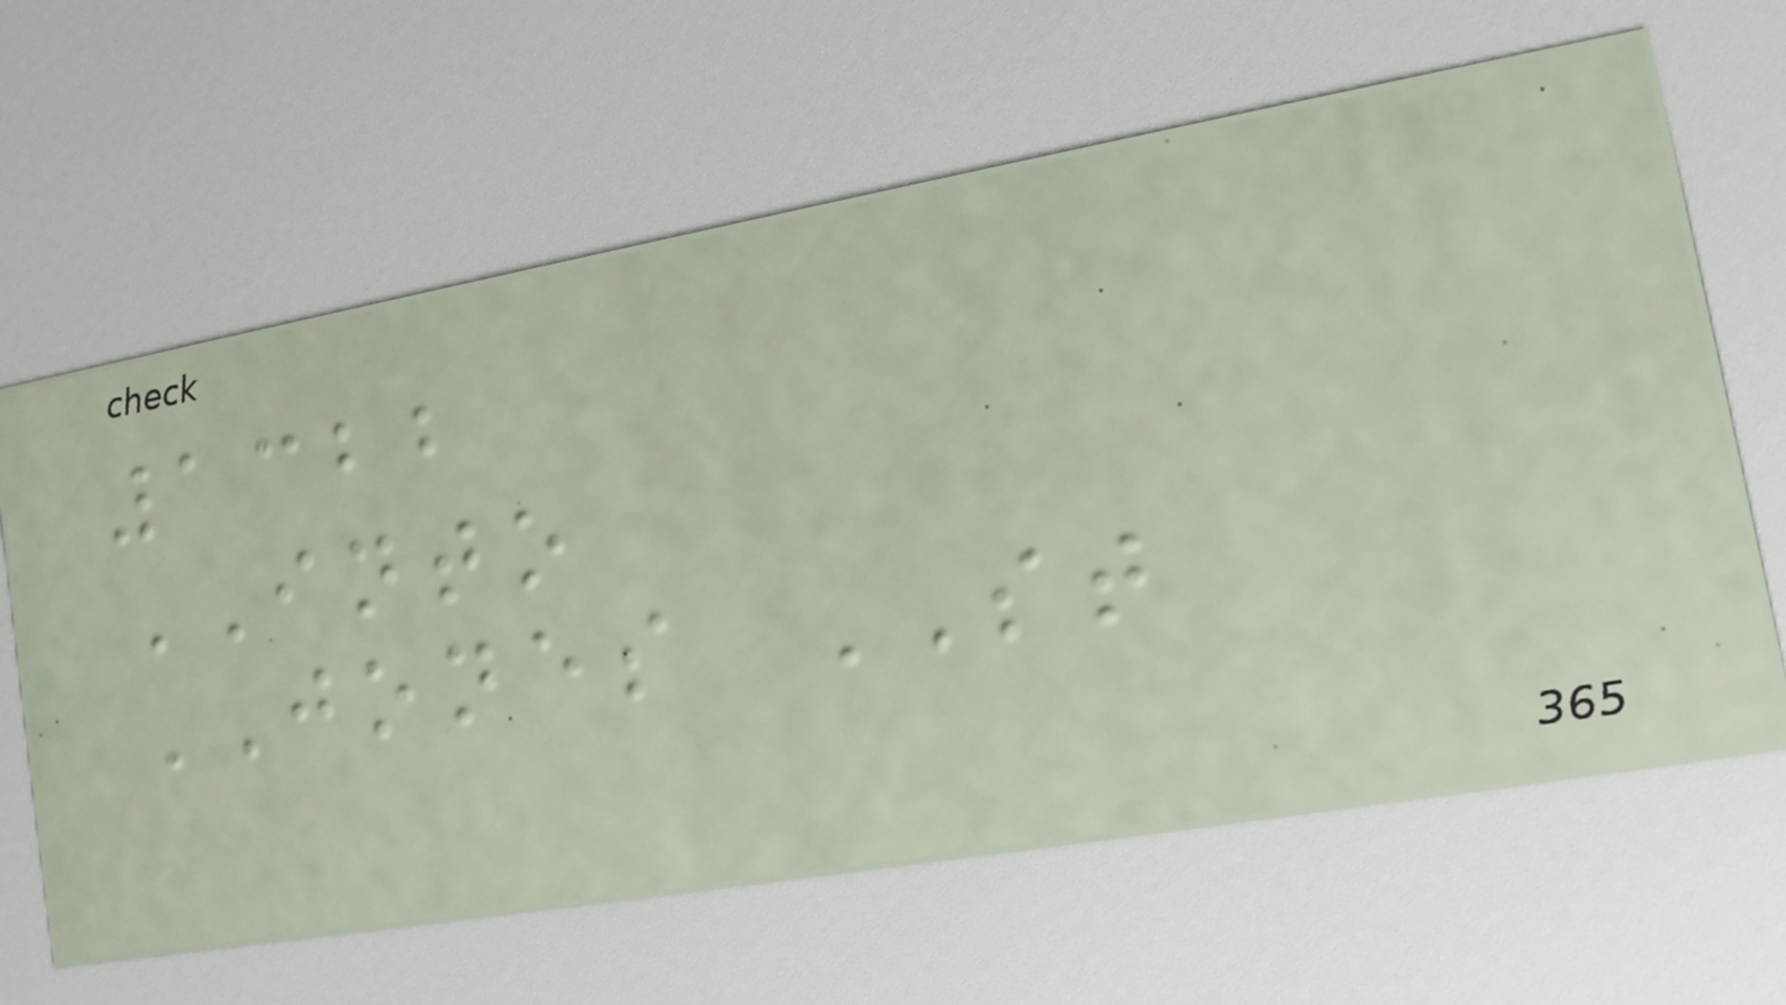1322
INTO
JONES ST
